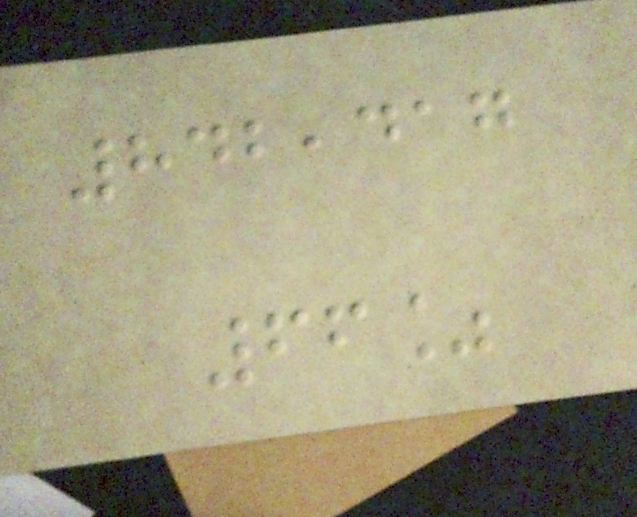842,417
66%
